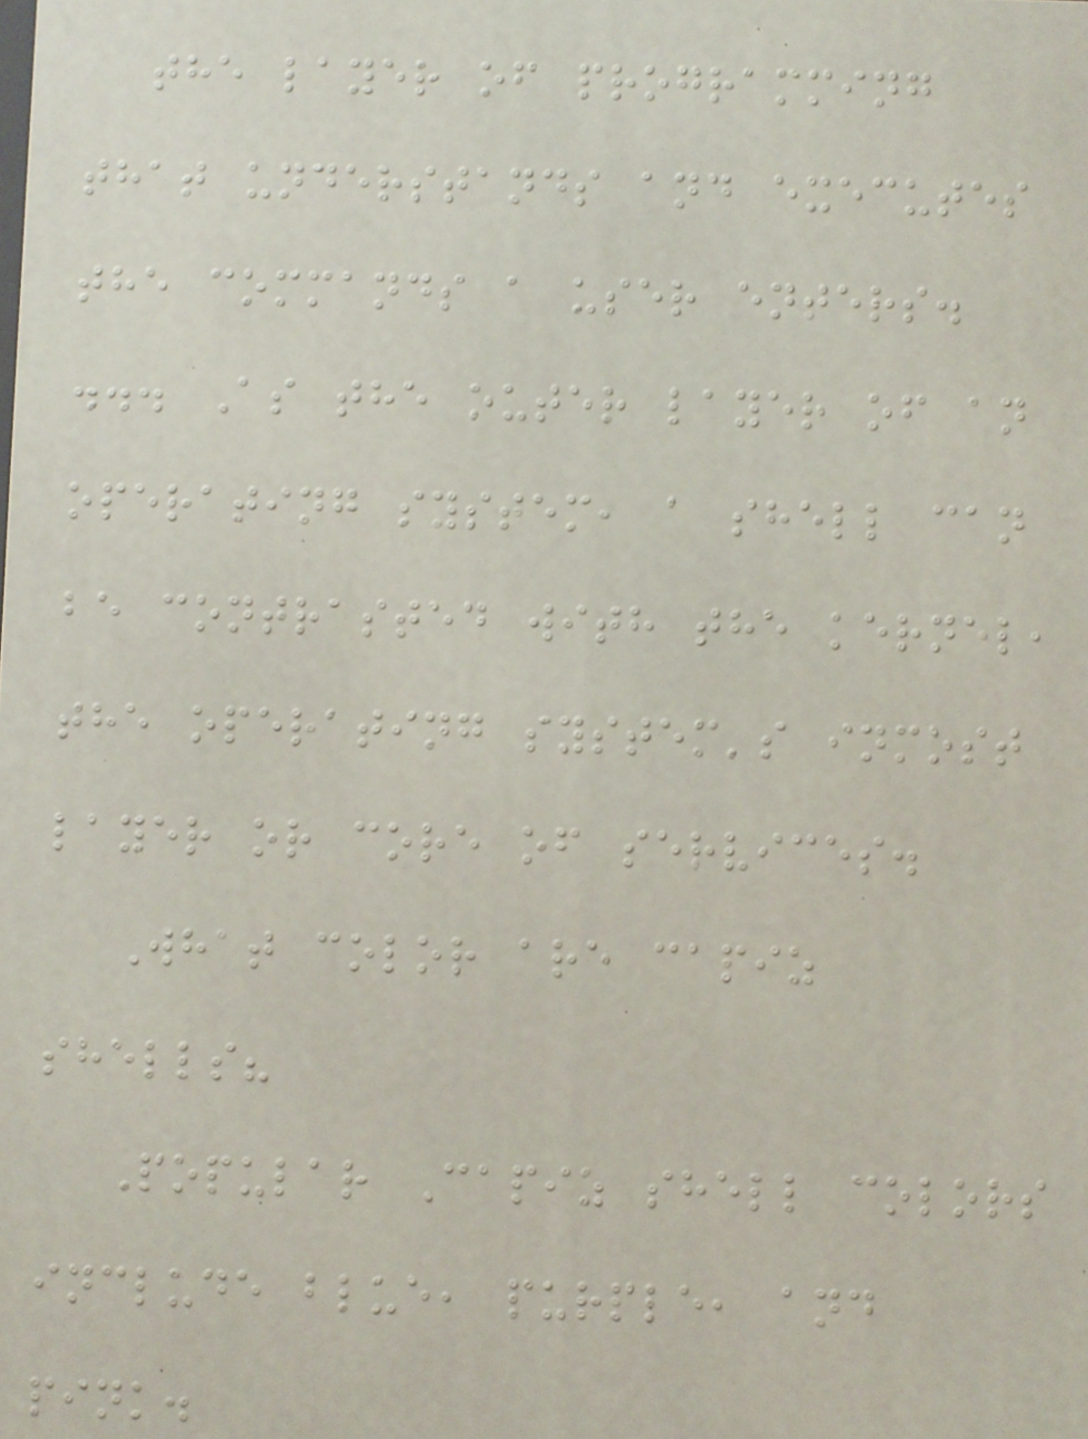the layer of programming
that understands and executes
the commands a user enters.
... As the outer layer of an
operating system, a shell can
be contrasted with the kernel,
the operating system's inmost
layer or core of services.
What color are capiz
shells?
Popular Capiz shell colors
include blue, purple, and
pink.
